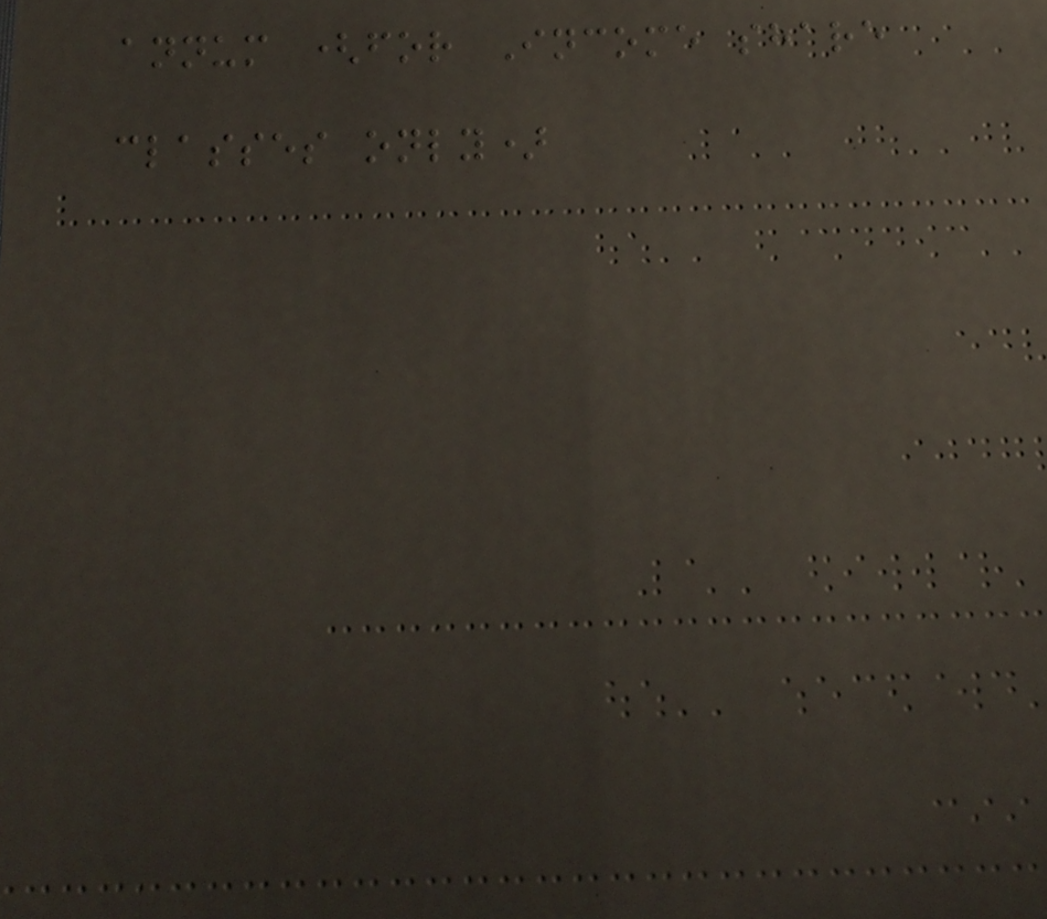annum (for Income share
classes only)
